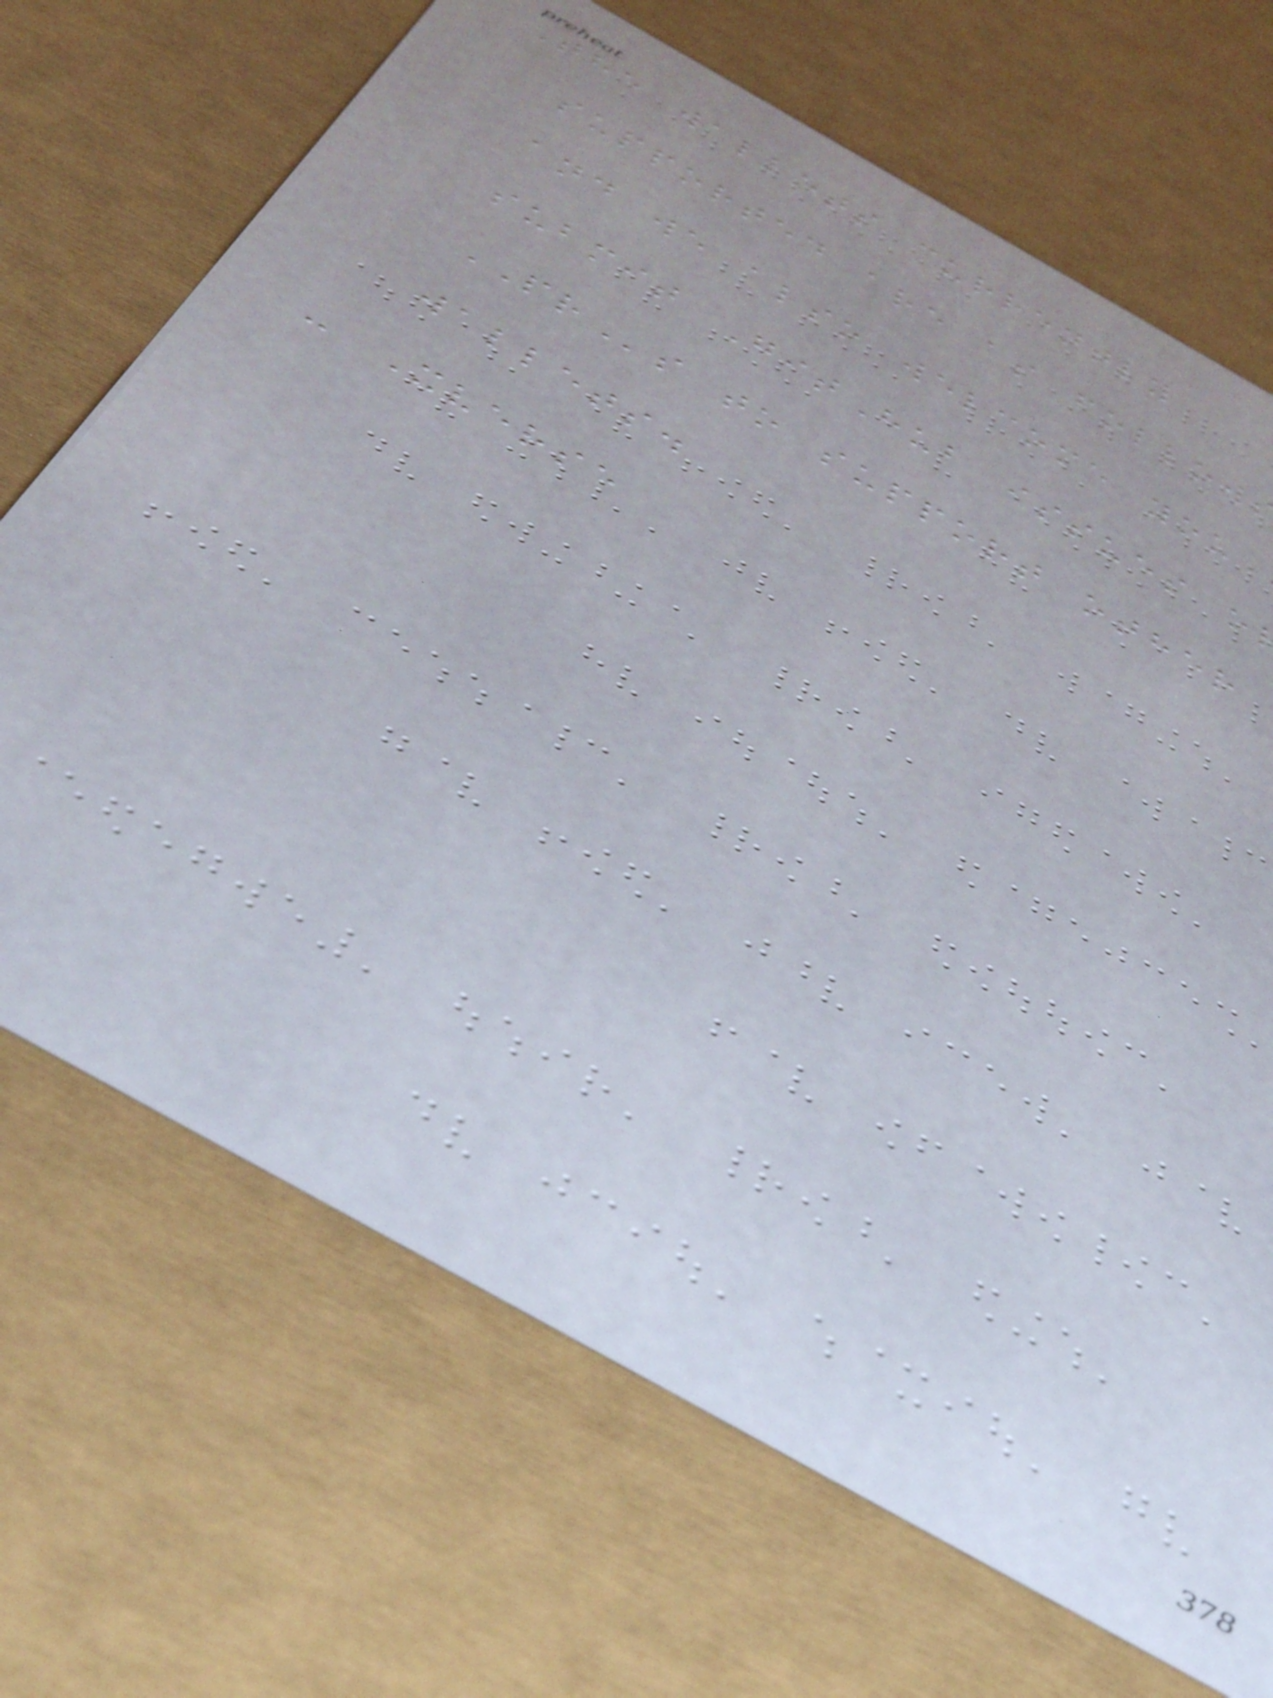The wallets currently
supported are as follow
and we also welcome you
submit GitHub issues o
PRs to support other
wallets.
- Xverse
